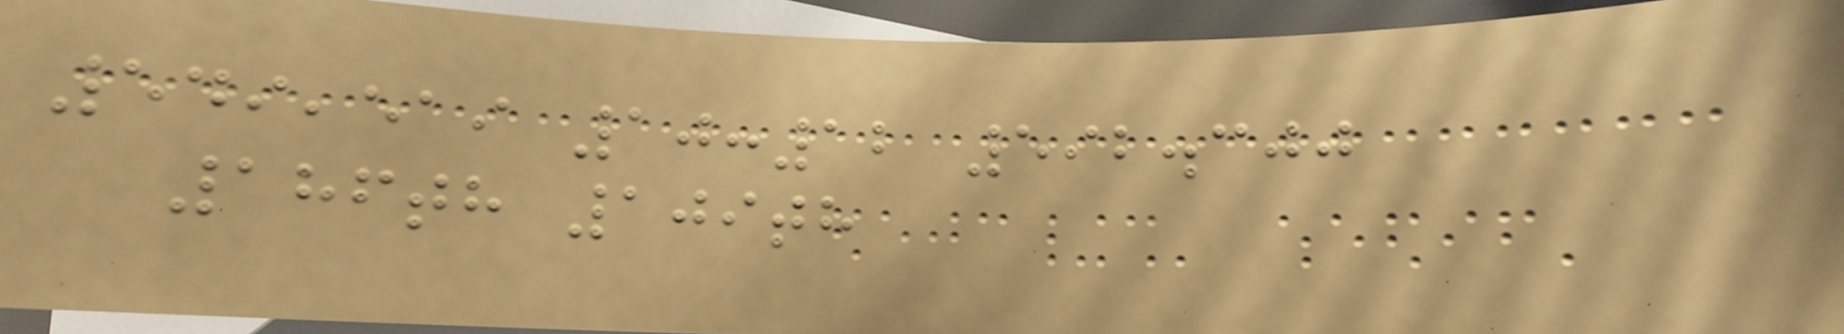549,519 10:12 592.300
186th 109th
